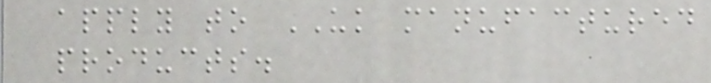apply to UK manufactured
products.
